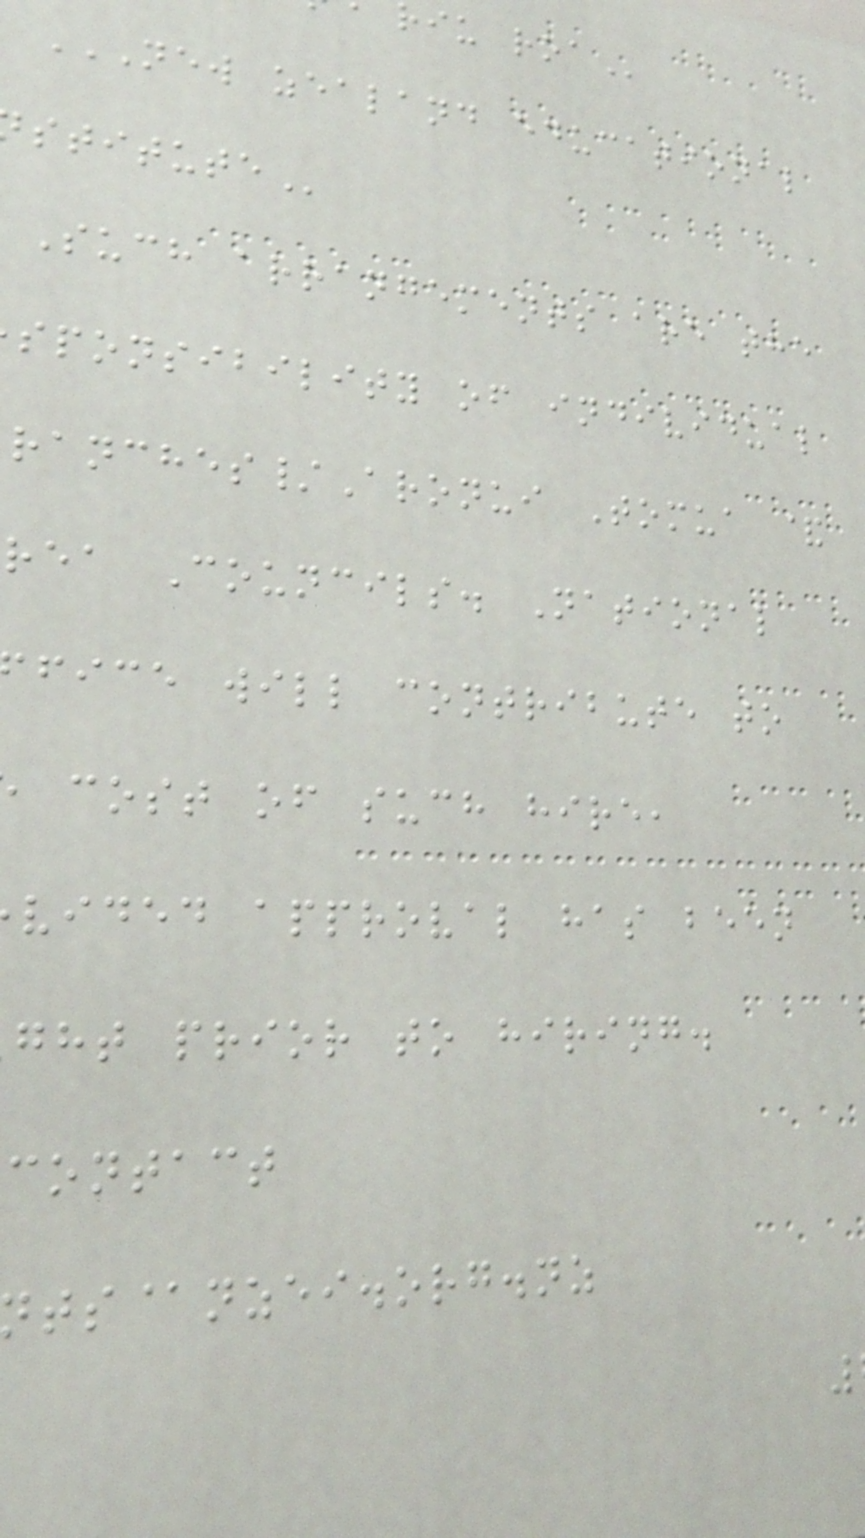NEW ZEALAND EDUCATIONAL
Such arrangements are the
sponsibility of individual
ranches/Aronui Tomua &
rea Councils. National
fice will contribute to
cost of such hire,
vided approval has been
ght prior to hiring.
contact
ts@nzei.org.nz
